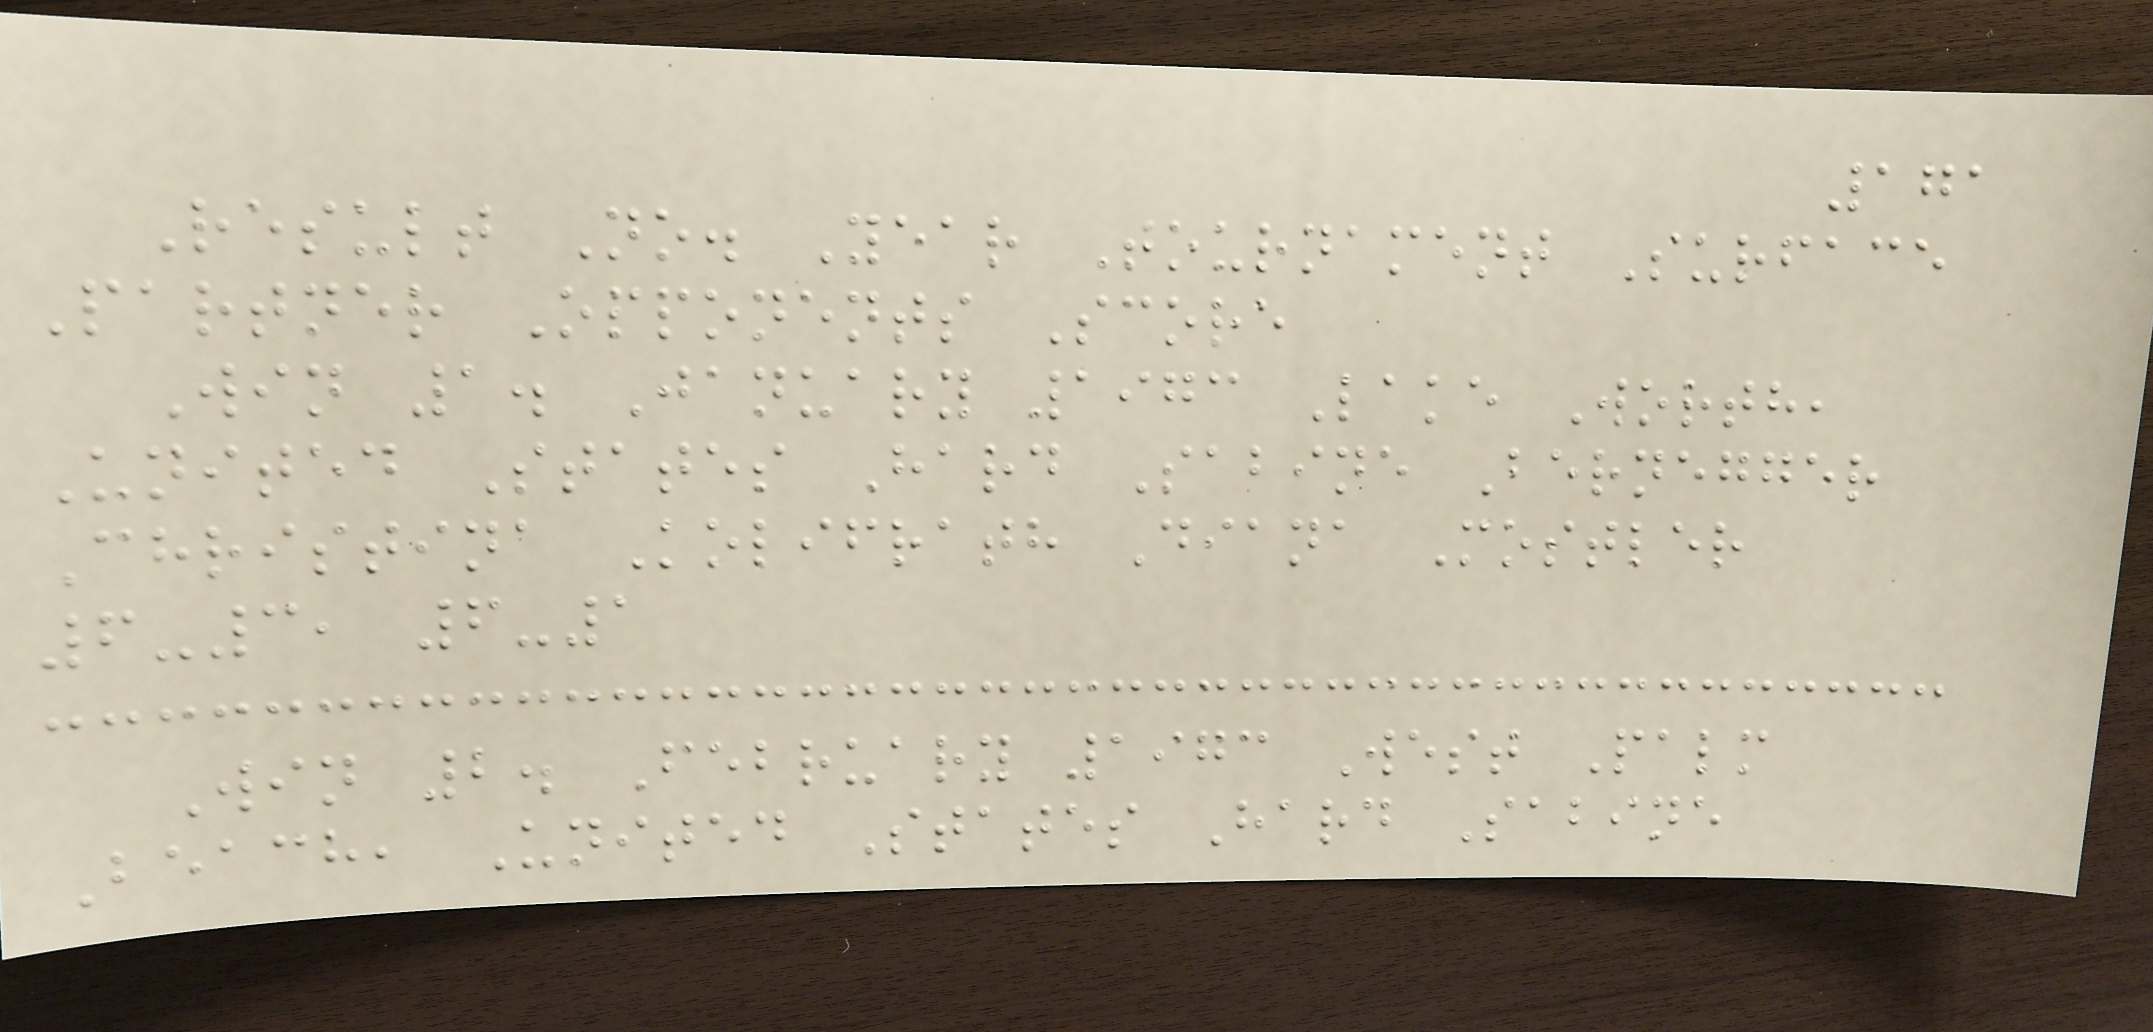171
Result No. Year Tournament Surface
Partner Opponents Score
Win 1. January 1973 Lake Worth,
United States Hard Sabine Bernegger
Christina Kolifrath Diana Mostler
6-3, 6-1
Win 2. February 1973 West Palm
Beach, United States Hard Sabine
